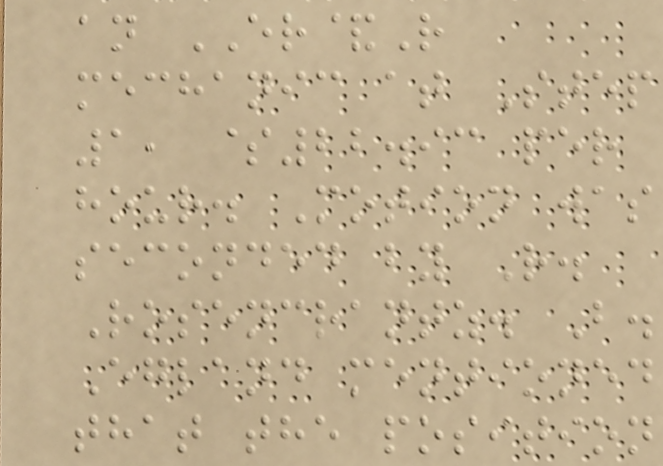an ER&R
mechanic at Step
1, $22.93 per
hour. Motion was
seconded by R.
Rosencrantz. B.
Egland mentioned
that the position
